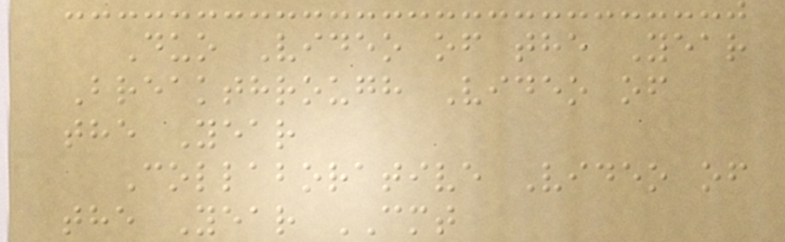Duo Video of the Year
Breakthrough Video of
the Year
Collaborative Video of
the Year CMT
